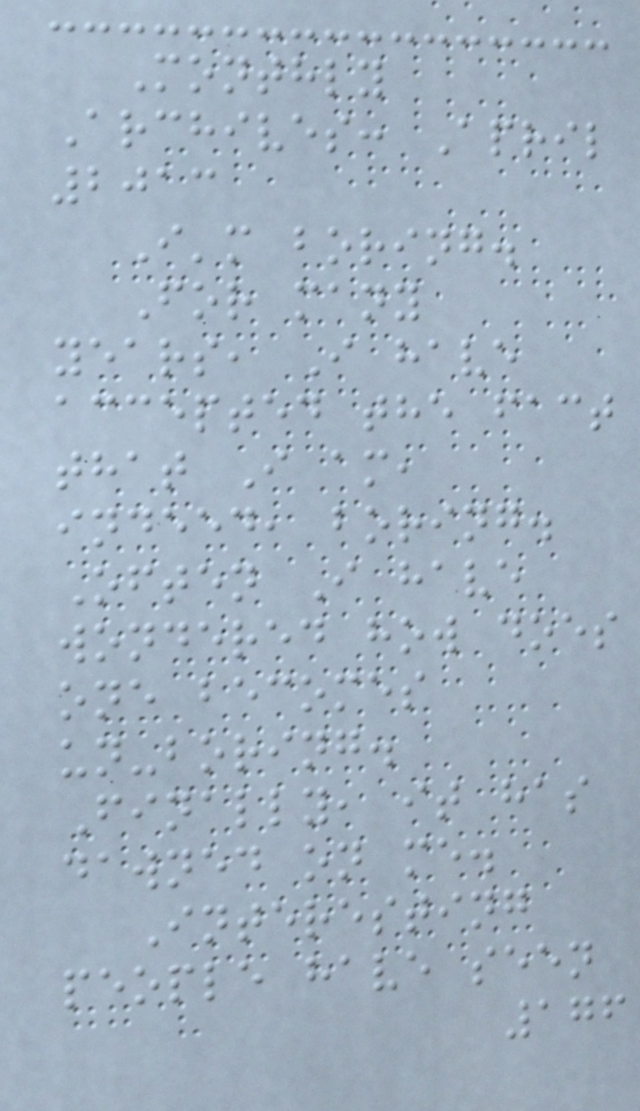Monthly
Archives: April
2013
I'm boring.
For many
years, I have
accepted the fact
that I am,
indeed, boring.
Often I have
wondered how does
one becomes
un-boring.
Finally, it has
dawned on me.
Interesting
people have seen
176
